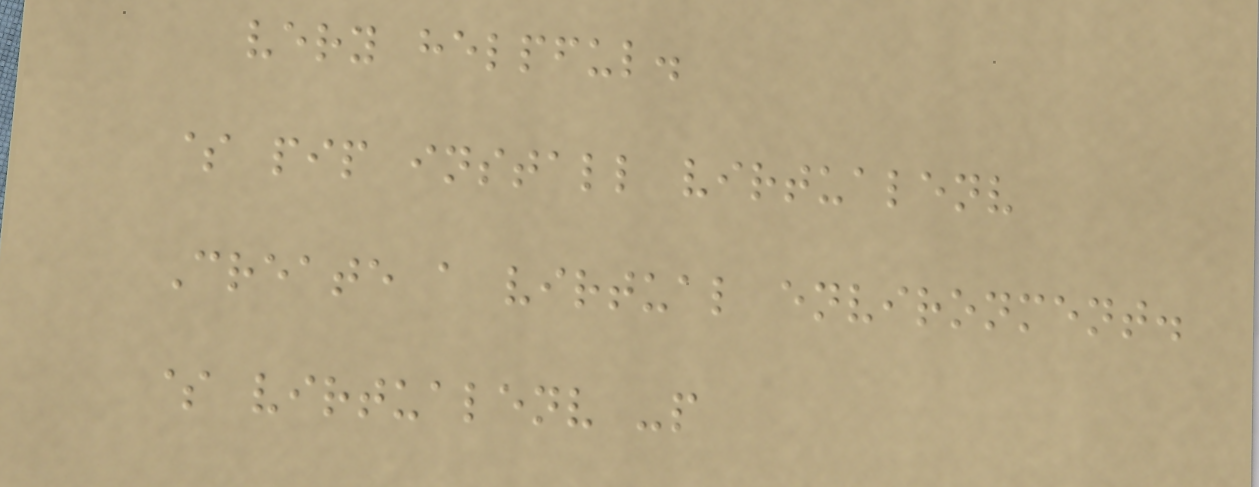very helpful.
$ pip install virtualenv
Create a virtual environment.
$ virtualenv -p
